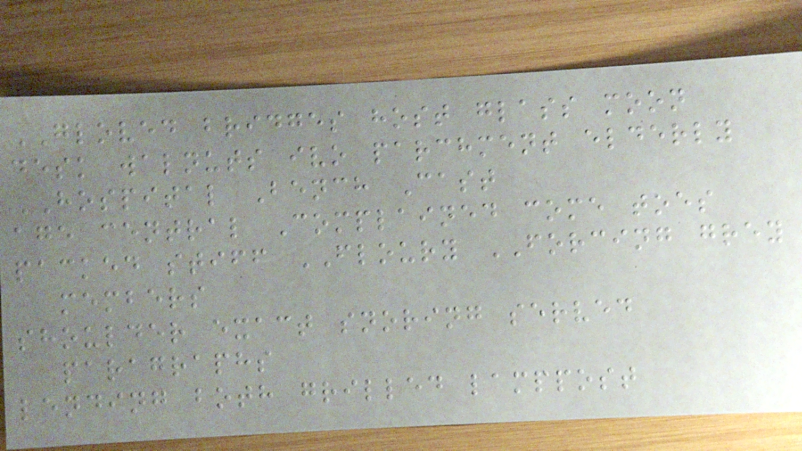GLOVED bridges host glass moon
desk walnuts ivo parchment elderly
HOSPITAL Bench Cast
age central Complained come toes
packed stiff FLOURY FORCING grey
members
shoulder exact snoring served
paragraphs
lending both grilled lamppost
